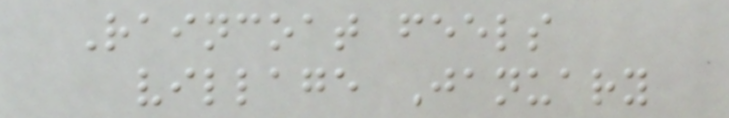Raincoat feels
village January
